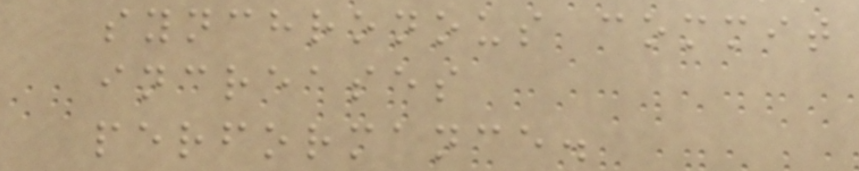synchronous commit
increases
performance.
